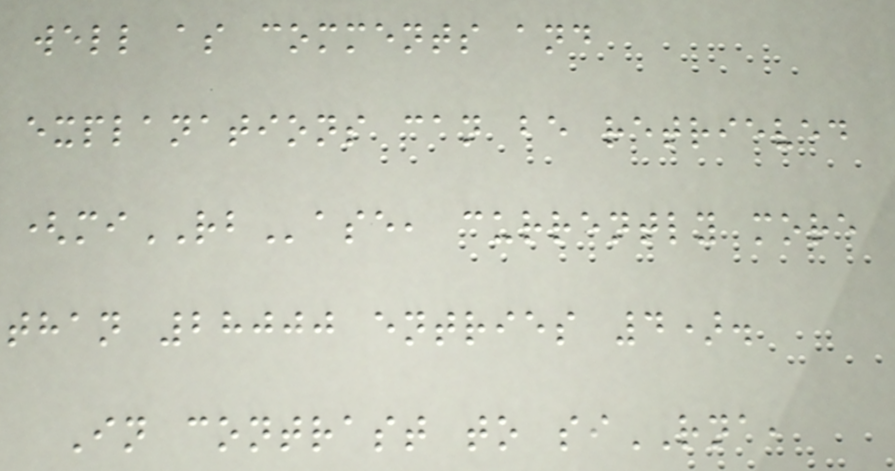well as comments and
explanations can be retrieved
(miRBase, currently more
than 28000 entries 4).
In contrast to siRNA,
